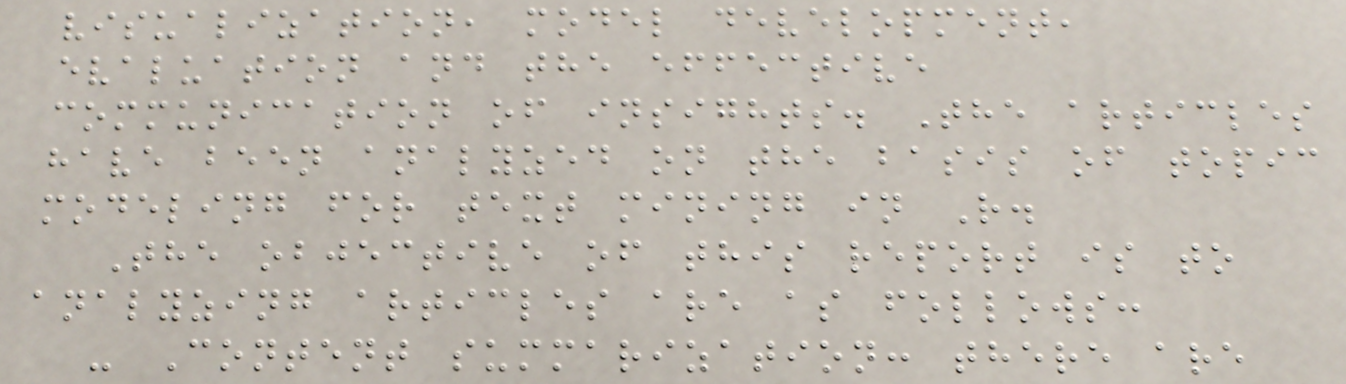visualization, model development,
evaluation and the effective
communication of insights. The articles
have been analyzed on the basis of topic
modeling for text mining in R.
The objective of this report is to
analyzing articles are as follows:
- Content summarization: there are
